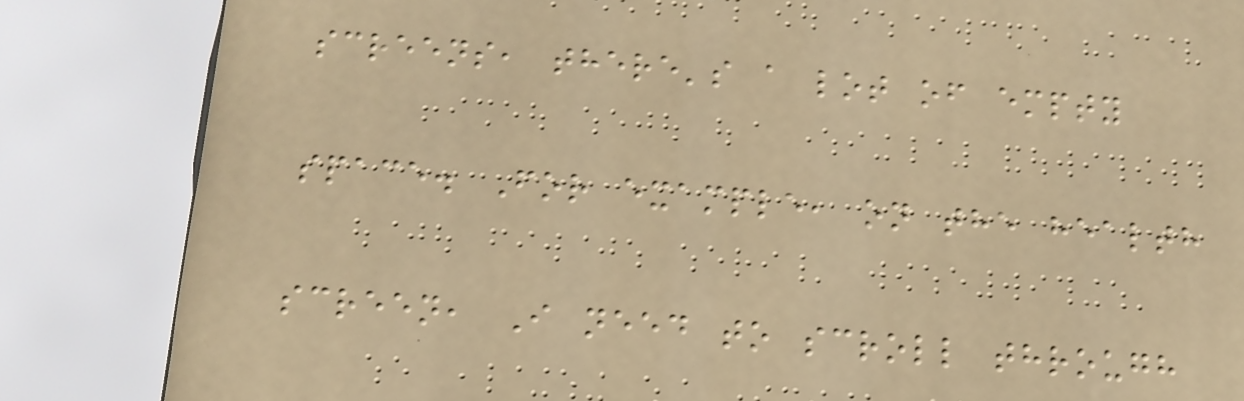screens, there's a lot of empty
space. For example, on the health
screen, I need to scroll through
